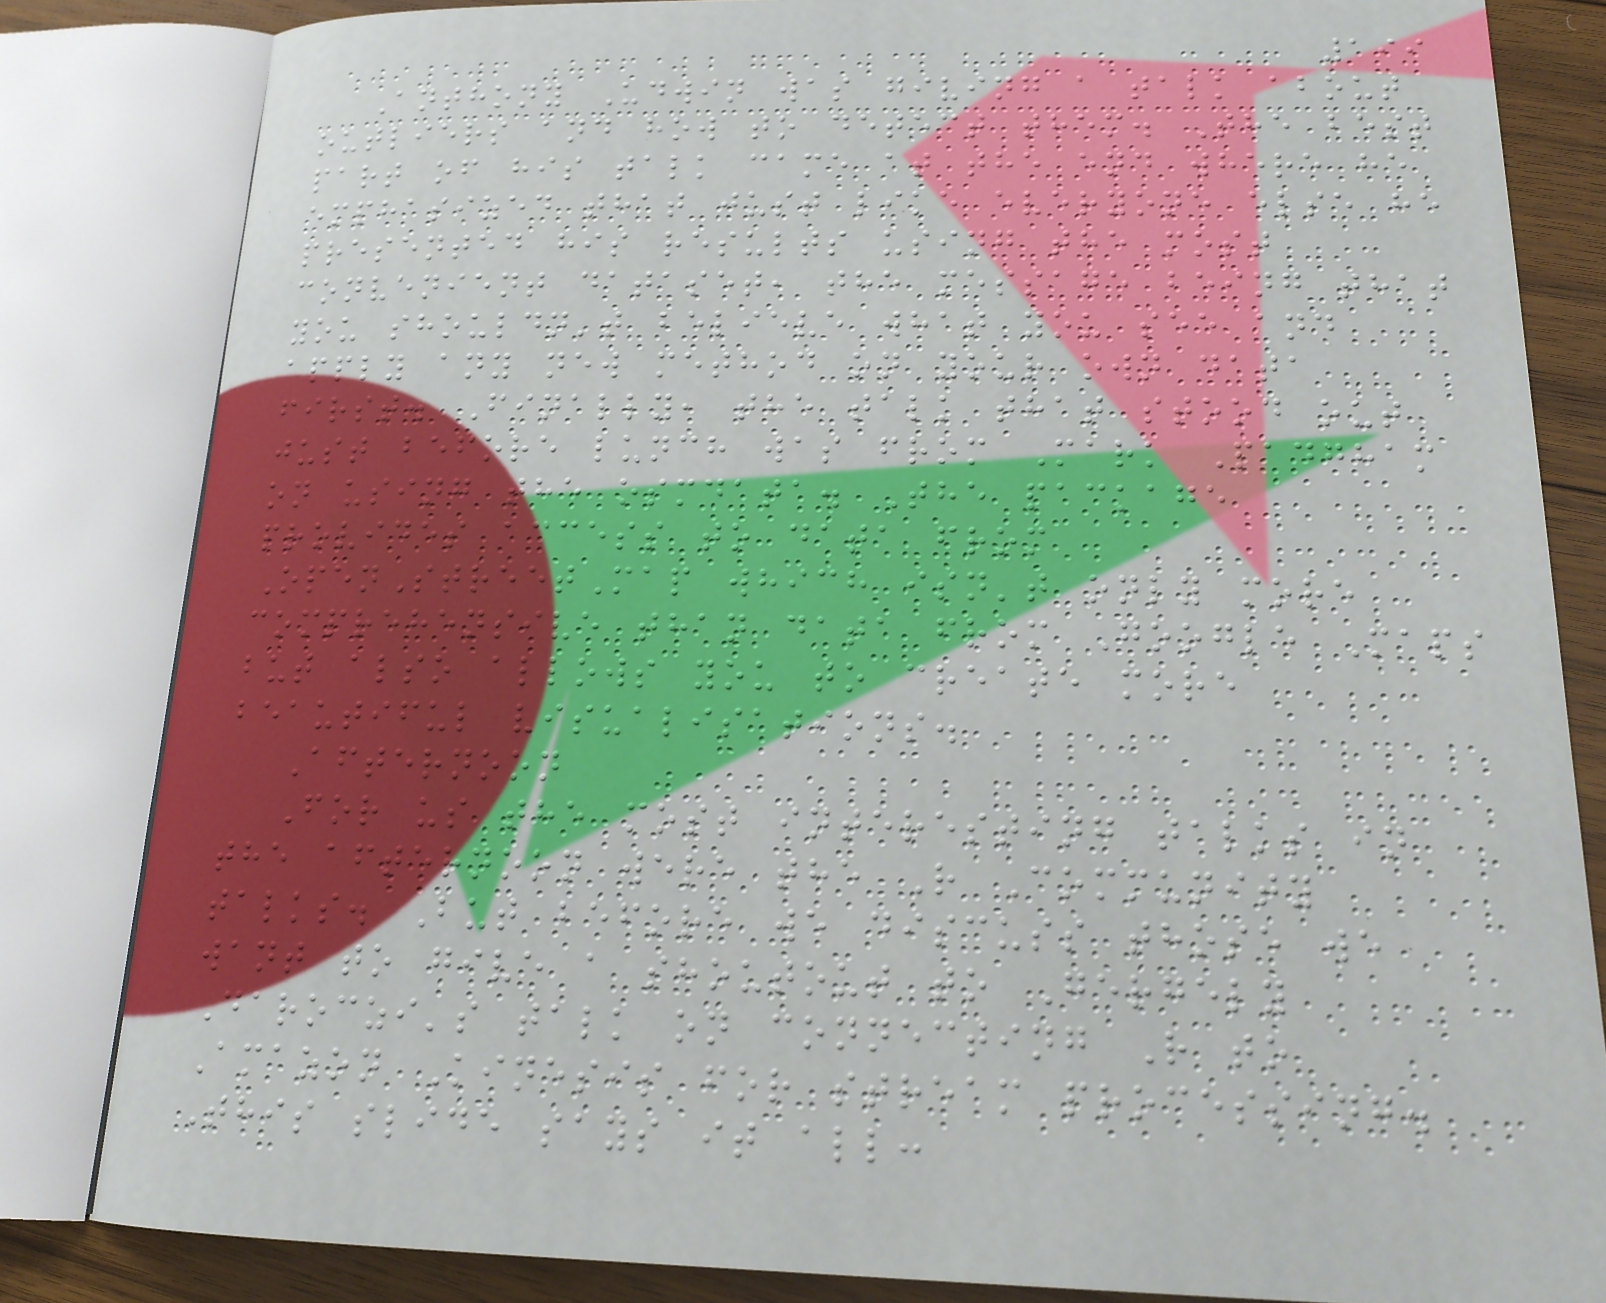199
Anthony Udwin was giving a talk about
outliers and how to detect them. The best
part of his talk came at the end where he
emphasized that just like everyone else he
presented his results using the most
convenient dataset, the message being that
you shouldn't believe what you see and
apply any new method on your own data
first. Finally, the talk that stood out
just before lunch was from Mark Padgham
on using the osmdata. The package
provides access to data from
OpenStreetMap which isn't only more
comprehensive than data from Google Maps
but also allows you to create more
beautiful visualisations.
Afternoon
For us the most interesting talks in
the afternoon were the R Community
talks. But before we discuss those we
want to give a shoutout to Gergely
Daroczi's talk on connecting R to
Amazon Kinesis for stream processing.
This slide says it all:
